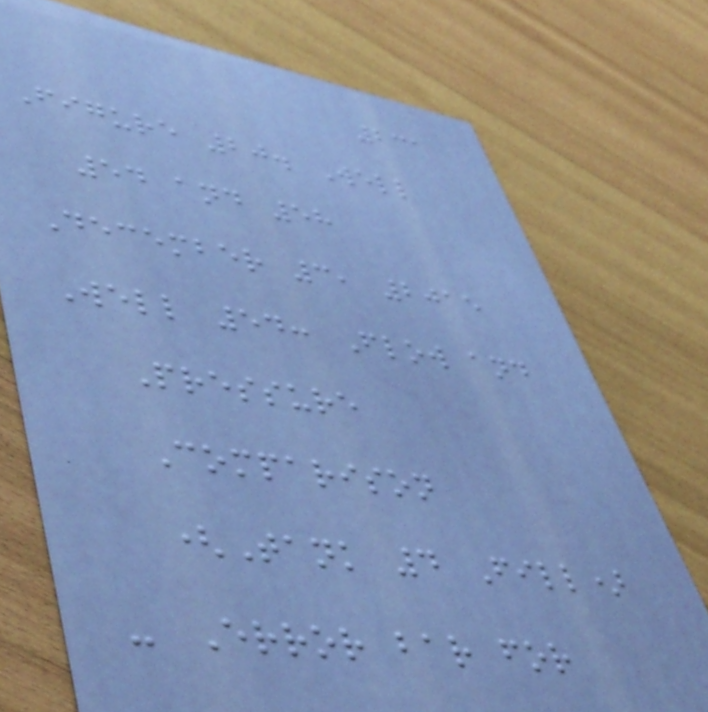231
Figure 20. Well
54 and 58
December 3, 2015
Well 54: Flow and
Pressure
Comparison
(Tank 4 Fill)
- Error bar for
